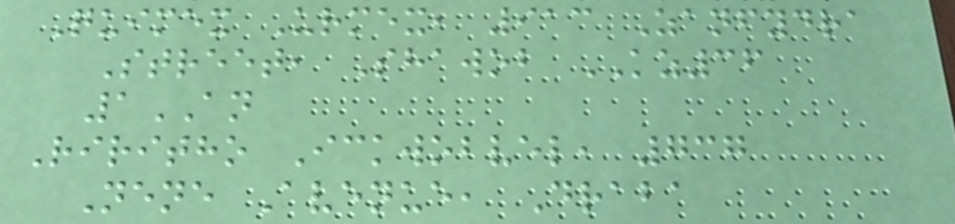Quimex Urmex, 913 Zanfydra
Street, Shawob KZ36
1AN
Riritho Ickwobvel, 737
Nene Avenue, Draba
